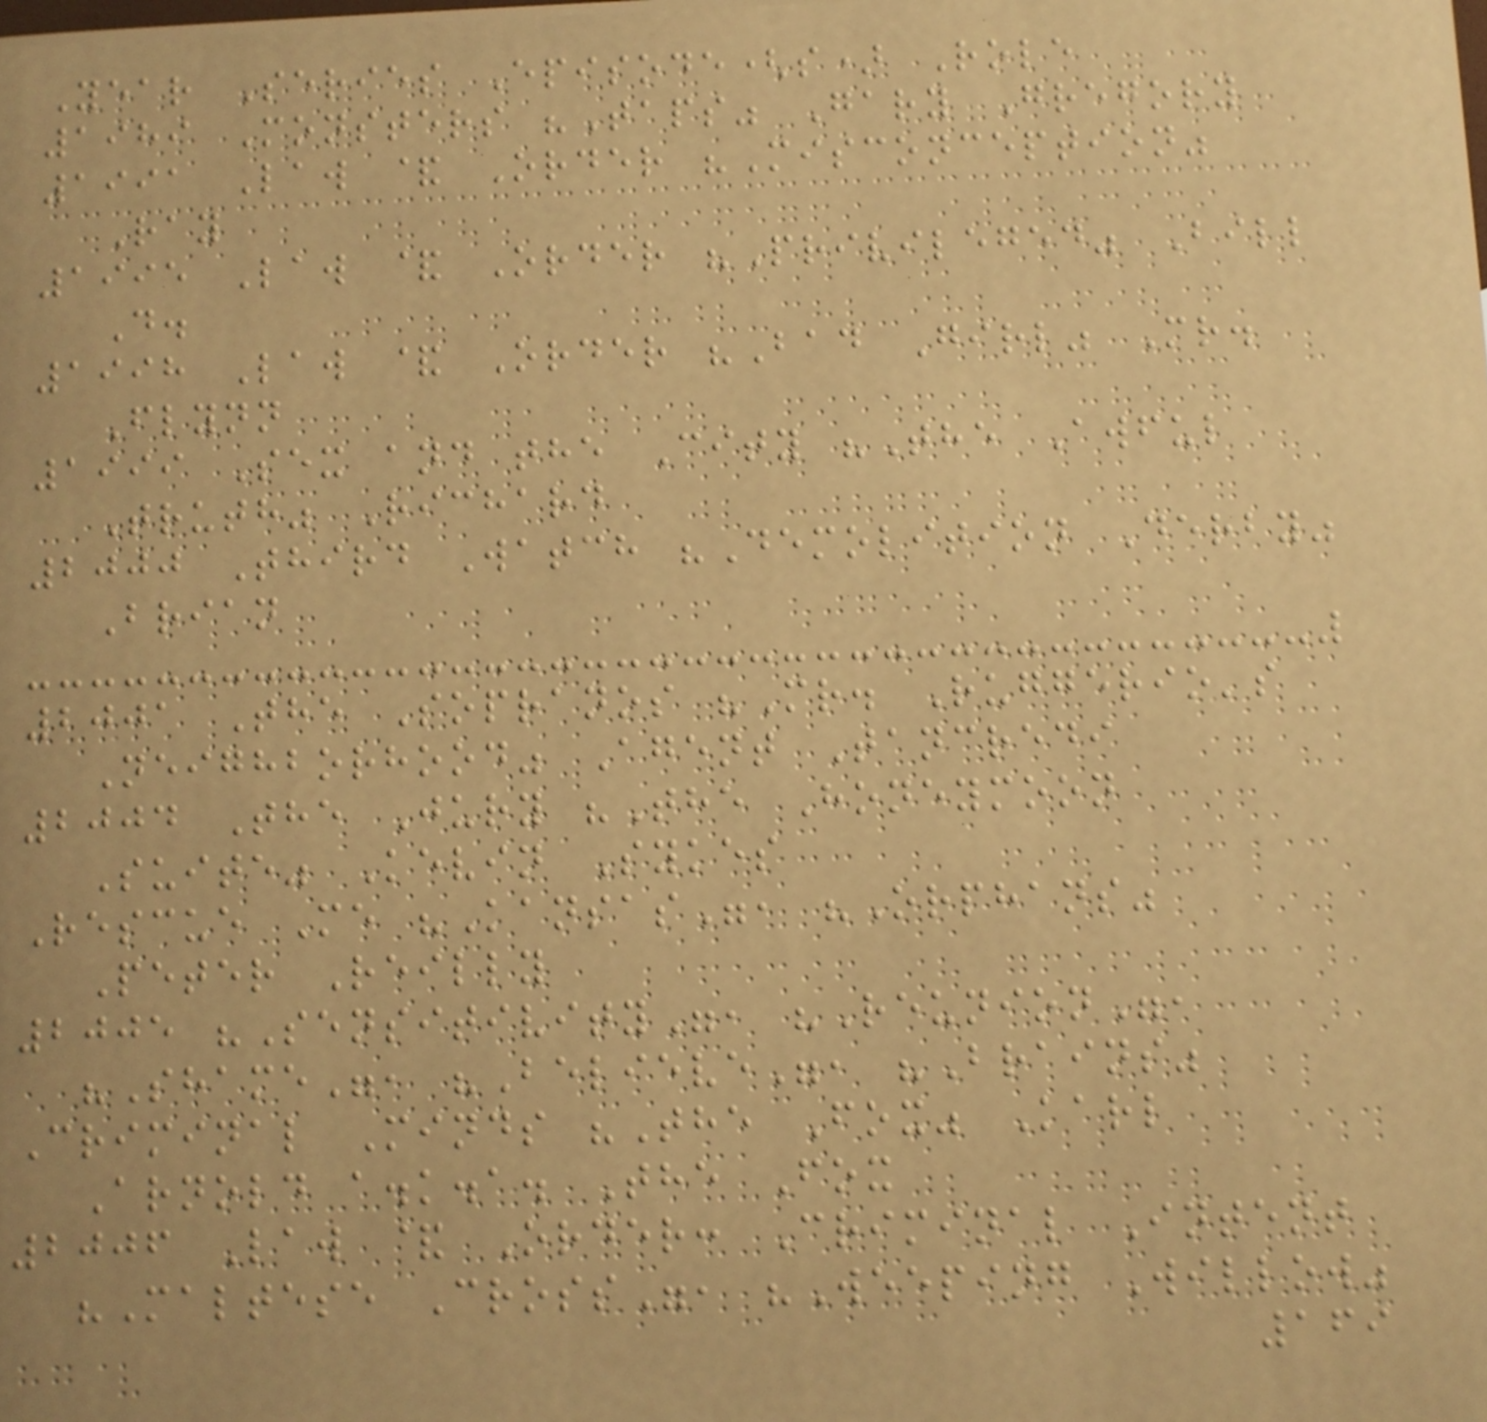Year Series Episode(s) Role
1989 Monsters "Taps" Gary Gregory
1991 Law & Order "Misconception"
Ray
1995 Law & Order "Privileged" Bill
D.
1998 Law & Order "Bad Girl" Mr.
Flynn
1999 Sex and the City "The Awful
Truth" Richard
2000 Third Watch "Demolition Derby"
Brian
2001 The Sopranos "Mr. Ruggerio's
Neighborhood" Agent Tancredi
2004 The Jury "The Honeymoon
Suite" Kevin Sykes
Rescue Me "Kansas", "Orphans"
Peter Reilly
2005 "Sensitivity", "Reunion",
"Shame", "Believe", "Brains"
Criminal Minds "The Fox" Karl
Arnold a.k.a. The Fox
2006 Law & Order: Criminal Intent
"Maltese Cross", "Weeping Willow"
169
